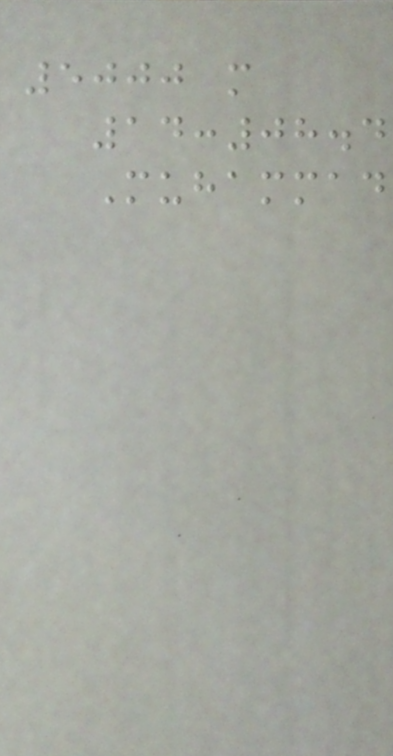5000 m
14:08.4
Muhammad
